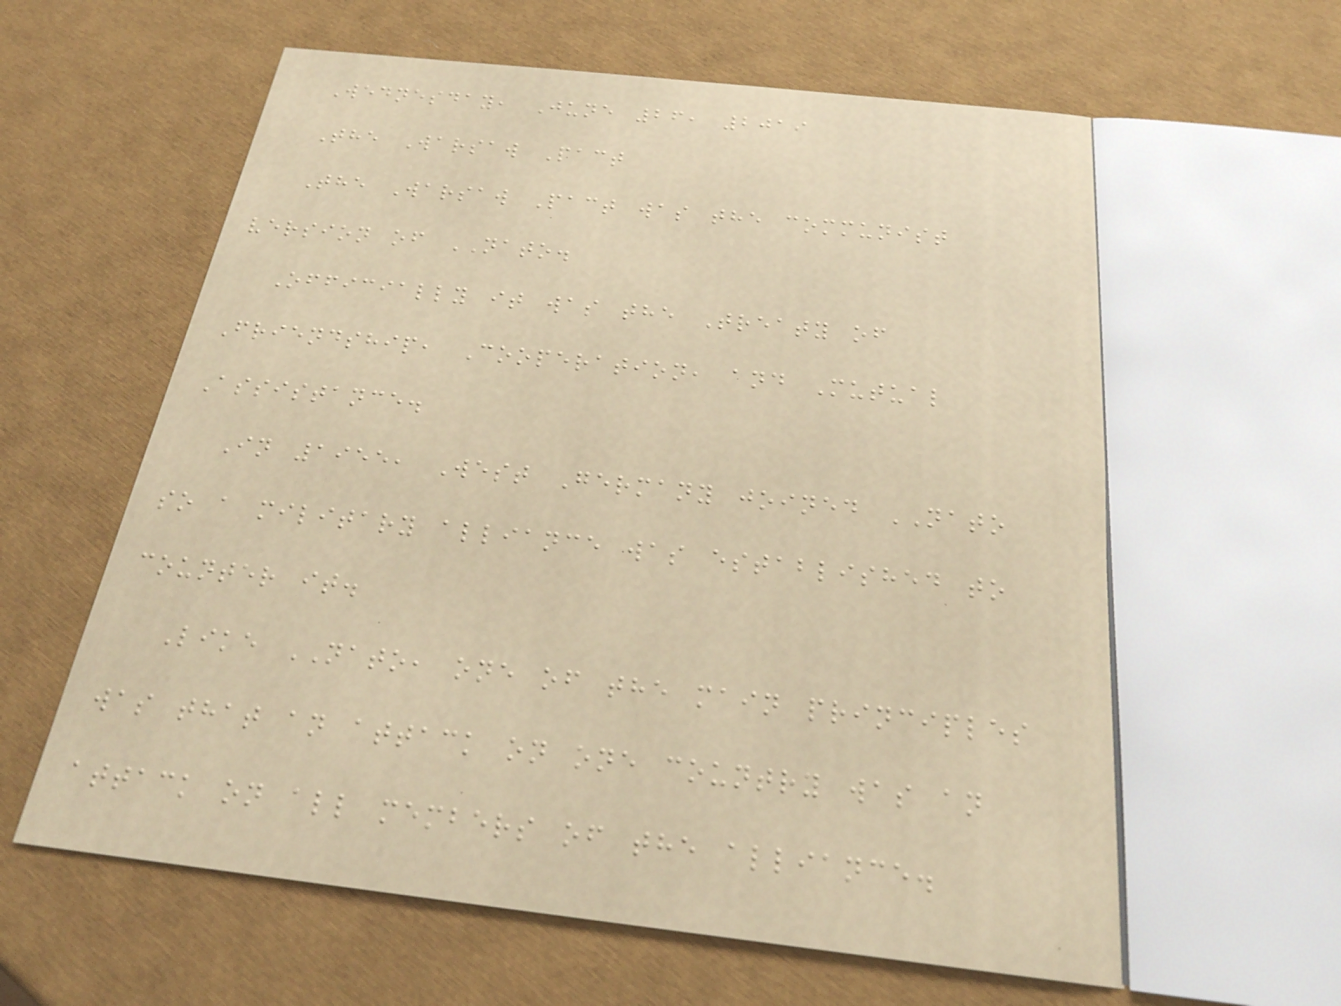Wednesday, June 26, 2019
The Warsaw Pact
The Warsaw Pact was the communist
version of NATO.
Officially it was the Treaty of
Friendship, Cooperation, and Mutual
Assistance.
In 1955, West Germany joined NATO
so a military alliance was established to
counter it.
Like NATO, one of the main principles
was that an attack on one country was an
attack on all members of the alliance.
